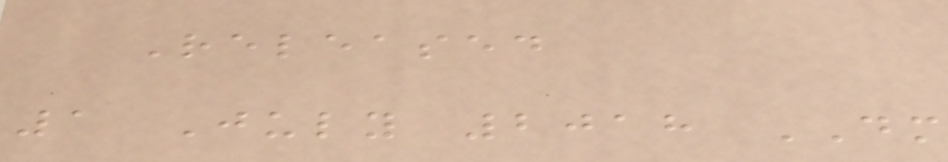Released
1 July 2018 DM
